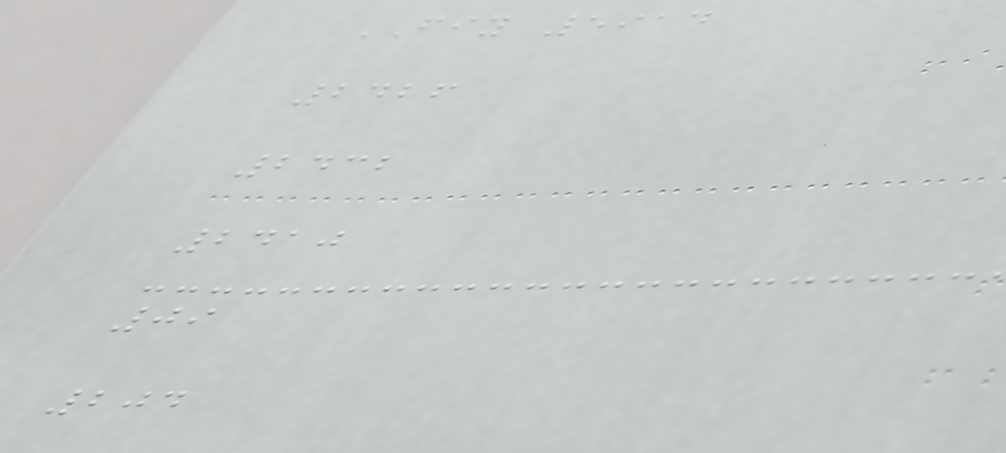FIY 5914
2426
2432
2410
09
204
